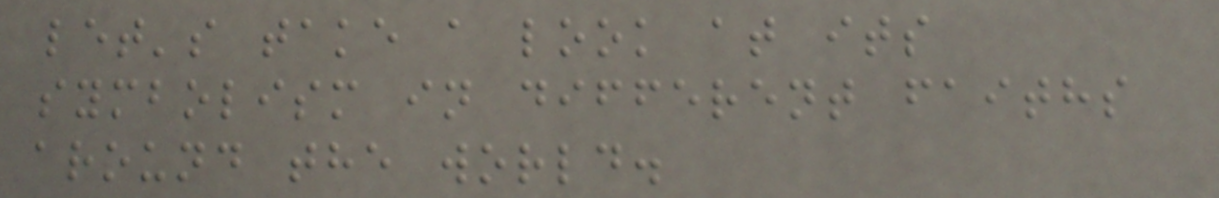let's take a look at its
symbolism in different faiths
around the world.
